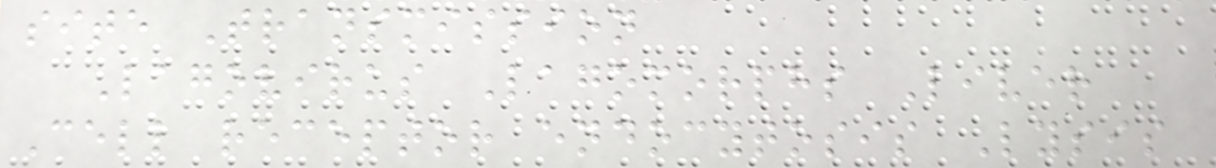site Transmission
Lagovirus Lagomorphs Liver
Cell receptor endocytosis Lysis
